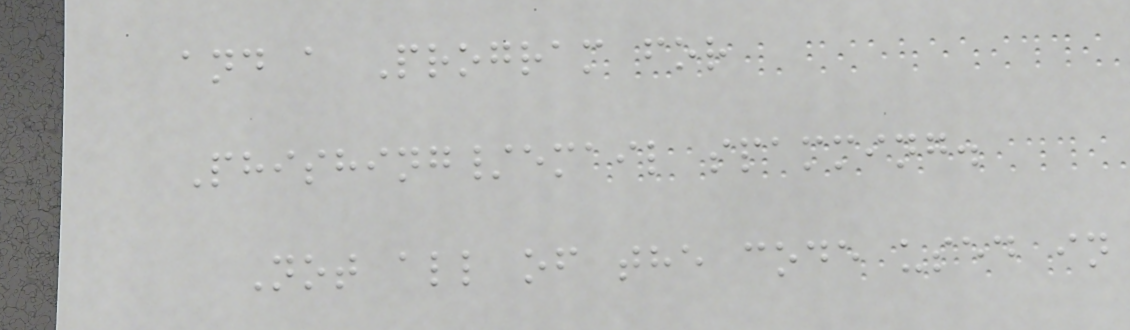and a Program for
Phishing/email spamming.
Not all of the code used in
